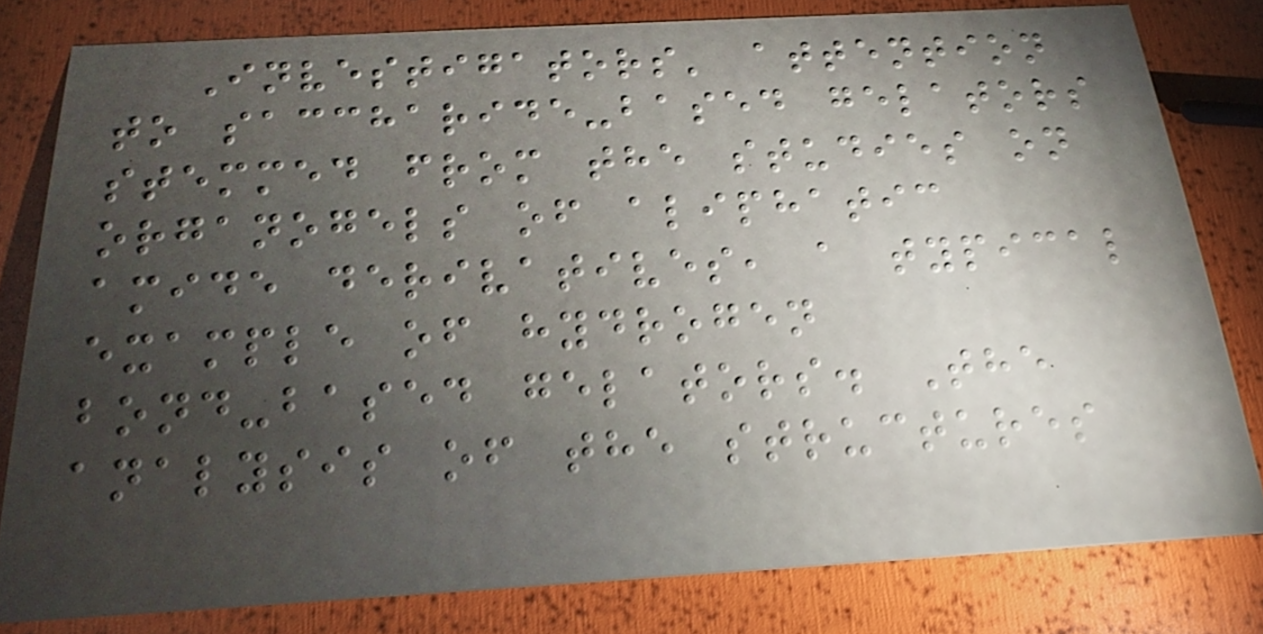Investigators' attention
to saccharide-based gelators
stemmed from the studies on
organogels of aliphatic
amide derivatives, a typical
example of hydrogen
bond-based gelators. The
analysis of the structures
